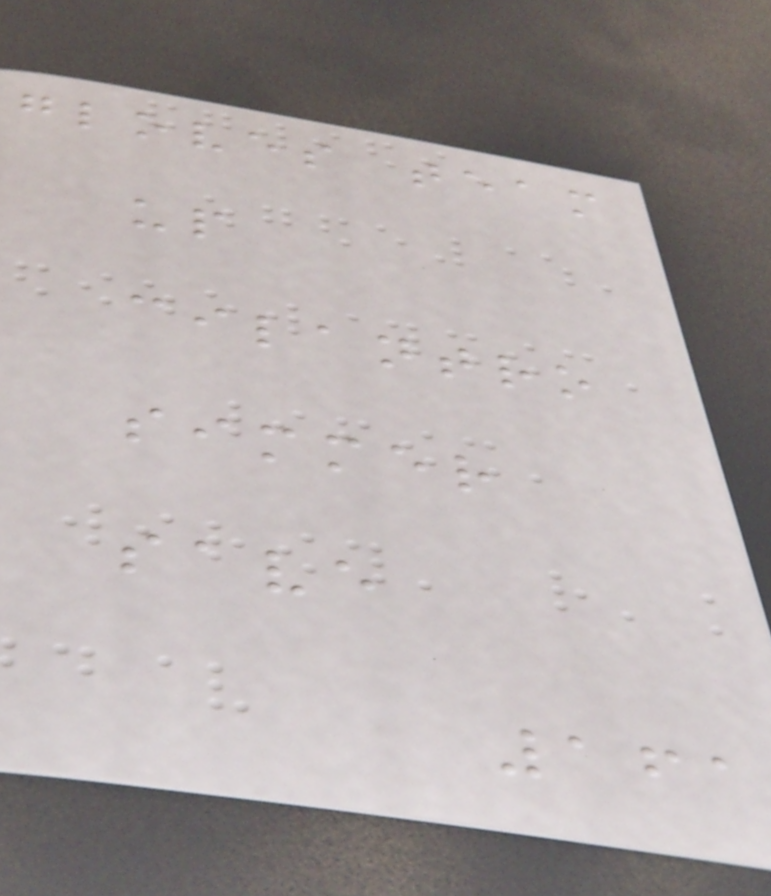gloves team
up
cilantro
simmer
save
161
